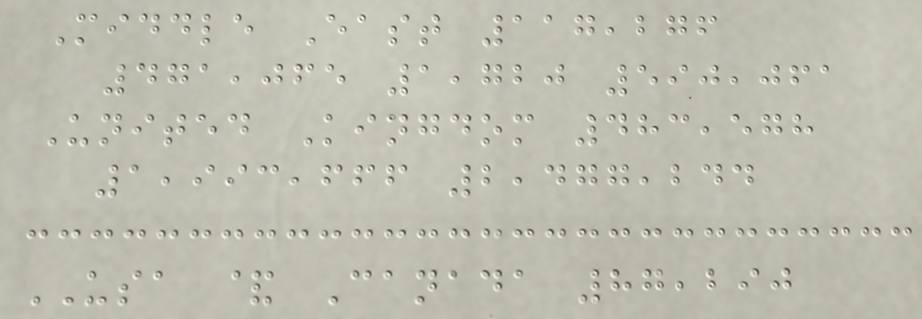Middle East 117,276
471,065 1,720 590,061
United Kingdom 483,578
1,993,666 2,477,244
USA & Canada 87,290
